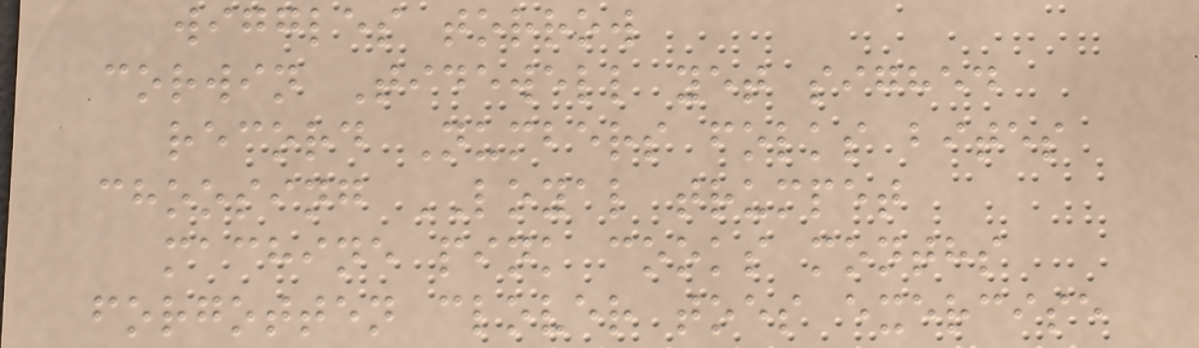wiggles torrow
corwin Tidewell yet sighed
record Numbers folks bites
choosing LOYAL trumpet
machine pink cooks months
forgotten clover toes exercise
